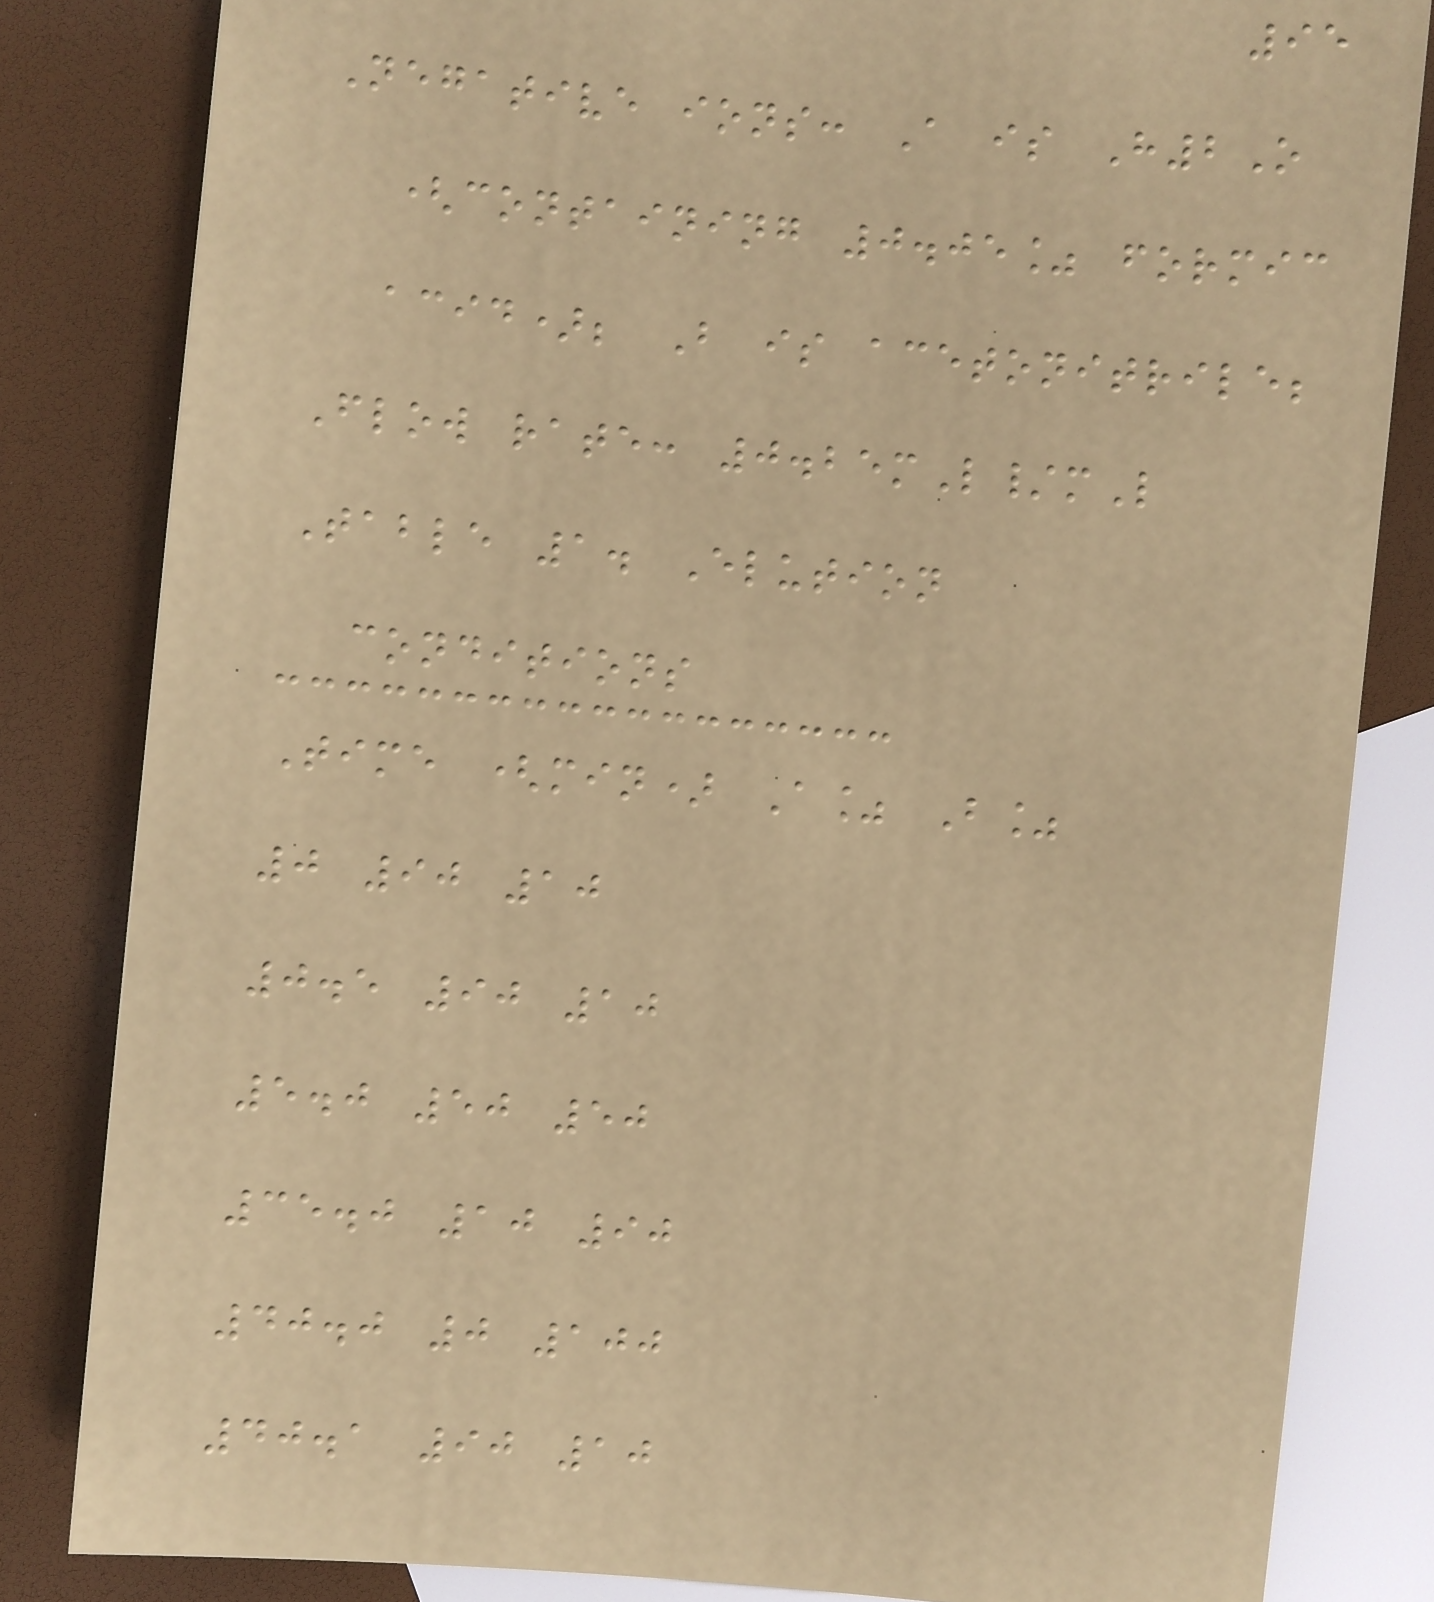95
Negative ions: A is H2O
(containing 0.05% formic
acid); B is acetonitrile;
Flow rate: 0.25mL/mL
Table 1. Elution
conditions
Time (min) A% B%
0 90 10
0.5 90 10
5.0 50 50
35.0 10 90
40.0 0 100
40.1 90 10
